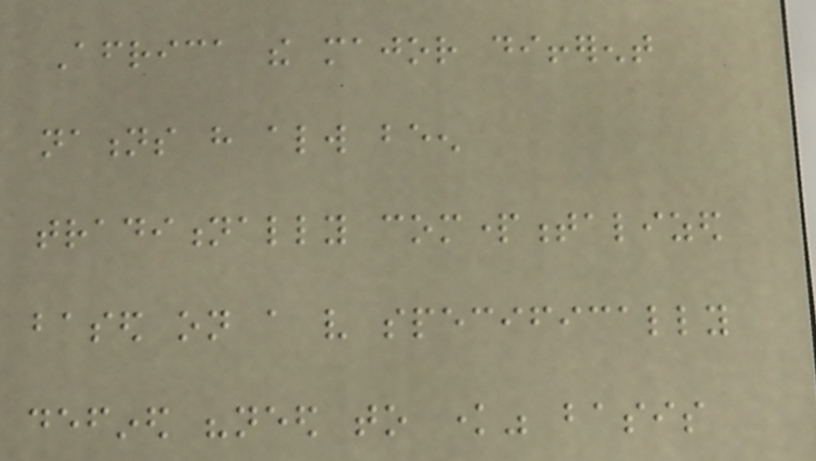Africa the major different
nations have always been
traditionally compartmentalized
based on a very specifically
defined "need to know" basis
